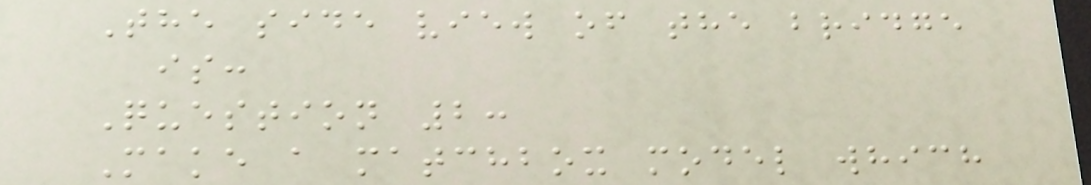The side view of the bridge
is:
Question 2:
Make a matchbox model which
